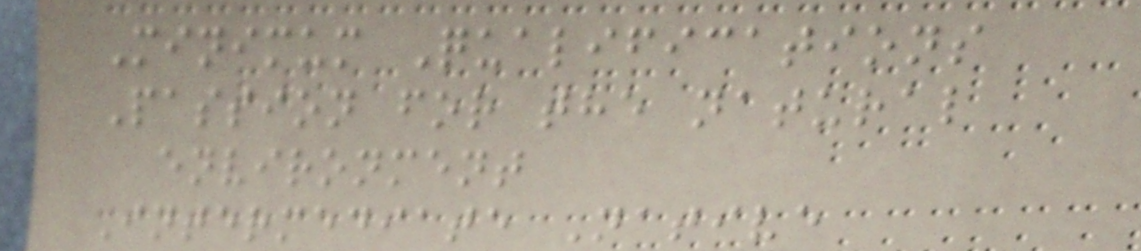Minimum Qualifications
Passion for the natural
environment
Intermediate Native
